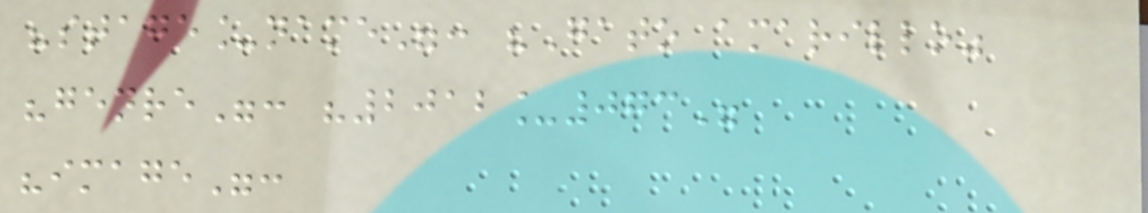"stage_name": "Gato amarillo"
"genre": "2012_073"
"image":
